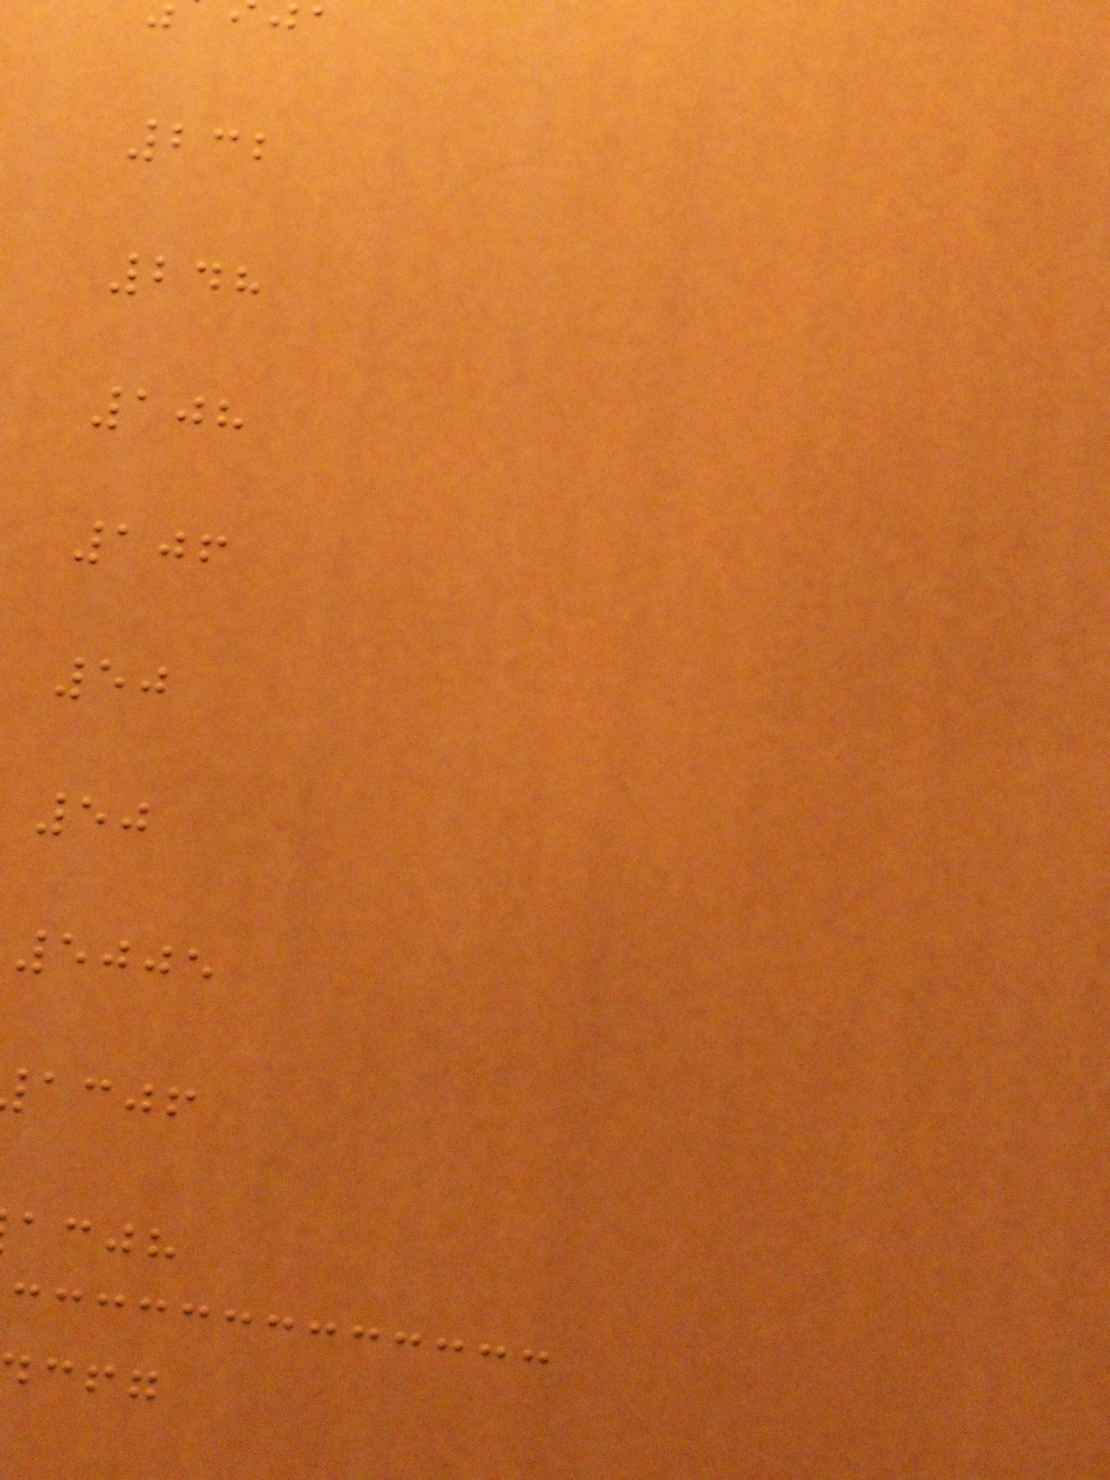232
248
108
106
50
50
5005
acjf
acjh
